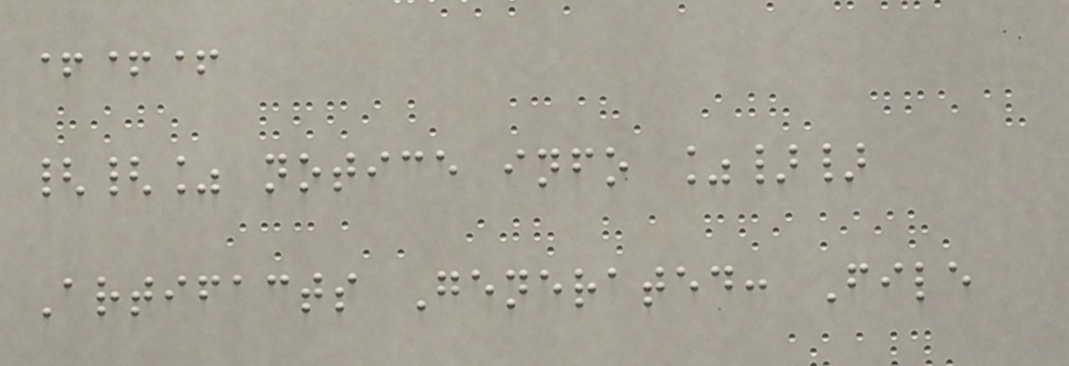+++
{{% notice info %}}
Artifacts Generated: File
